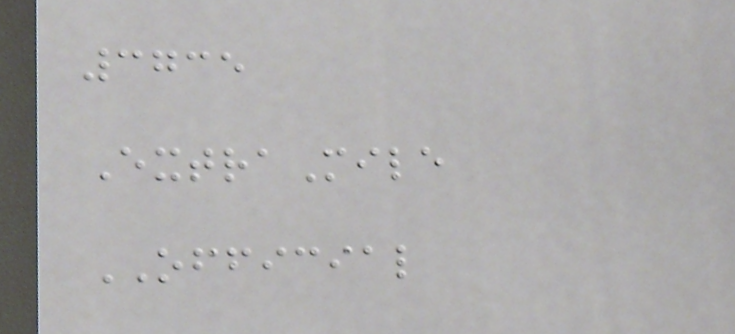3735
ExtraMile
OFFICIAL
